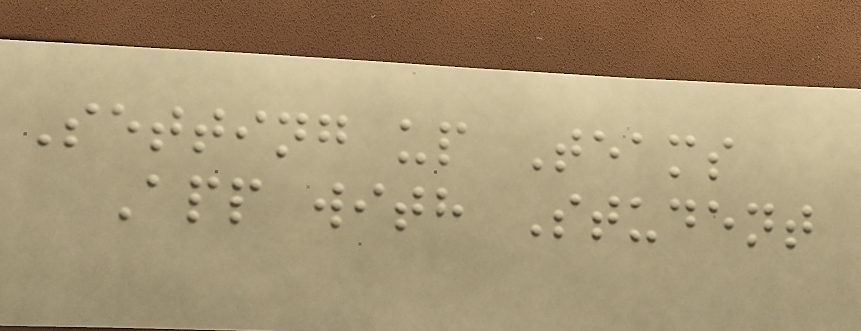Setting up Teams
App with Student
